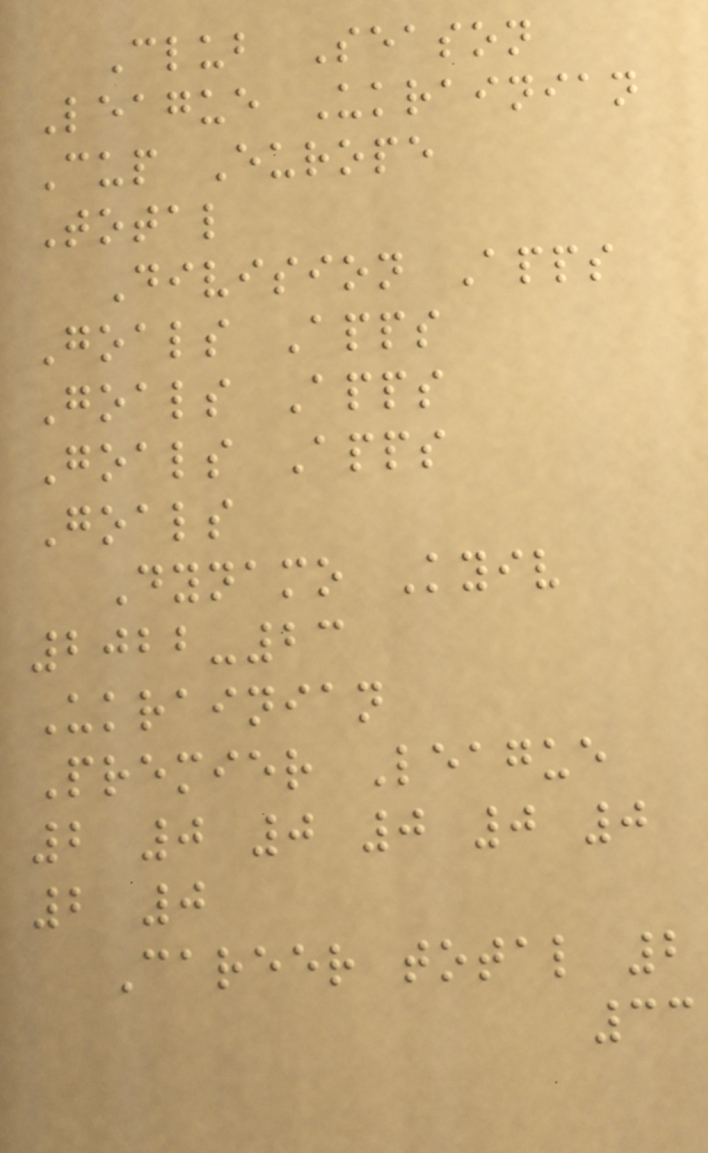Club Season
League Ukrainian
Cup Europe
Total
Division Apps
Goals Apps
Goals Apps
Goals Apps
Goals
Dynamo Kyiv
2022-23
Ukrainian
Premier League
2 0 0 0 0 0
2 0
Career total 2
33
